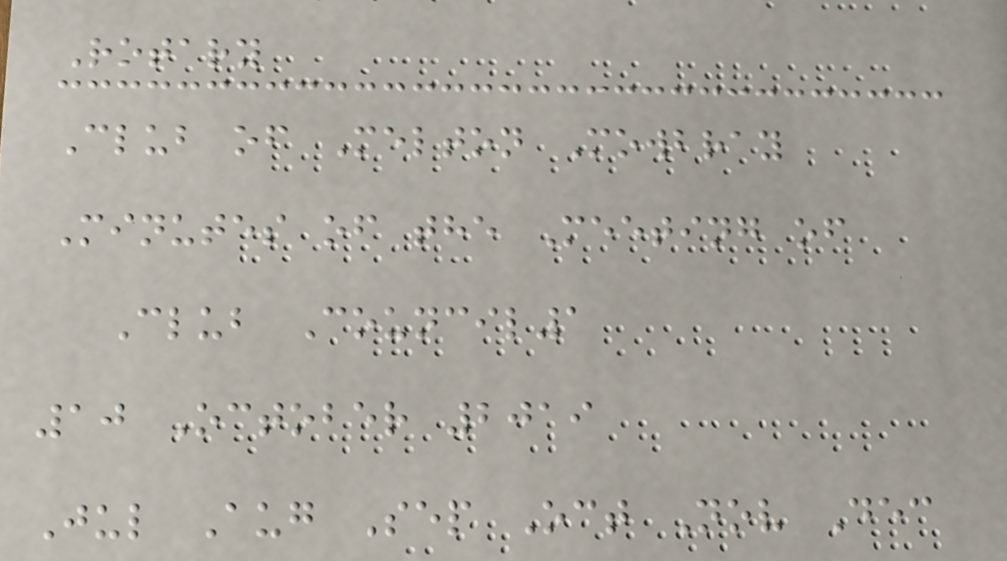Rotary
Club of Melton Mowbray
Minutes of the Meeting of
Club Council1
10 October 2019
Jul Aug Sep Oct Nov Dec
